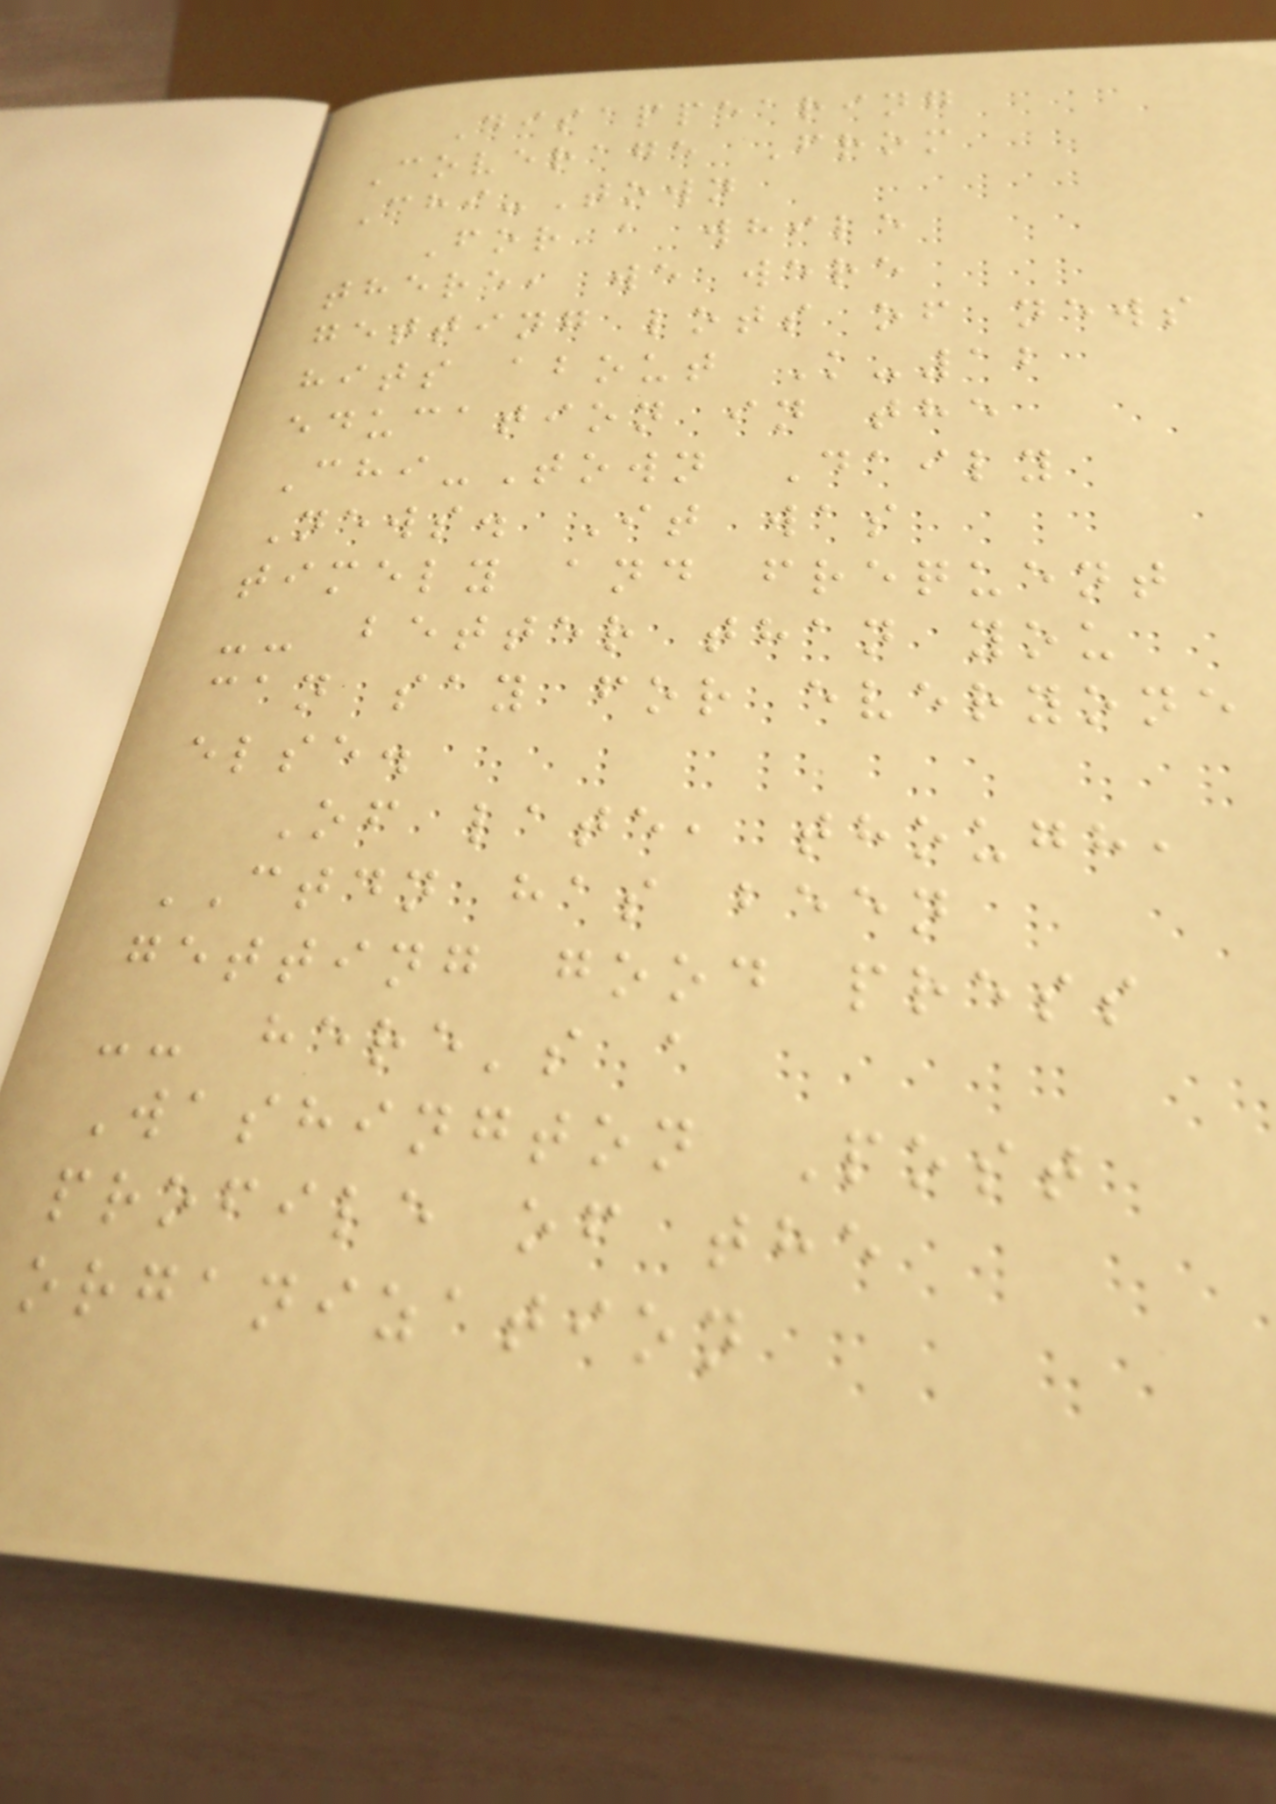Disappearing
Coverage From
Chi-Town
For a while
there, we were
getting lots of news
hits about K-12
education in the
Chi-Town Daily
News. It was
timely and frequent
-- better than you
can say for everyone
else.
Of late, though,
CTDN has been
getting good press
-- here's a
Washington Post
profile of the
organization
